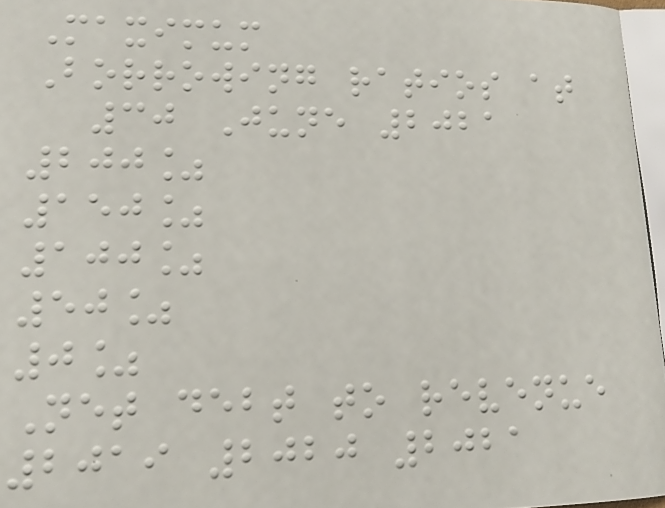Maximum
Borrowing ratios at
30 June 2021
200%
150%
100%
50%
0%
Net debt to revenue
2019 2020 2021
